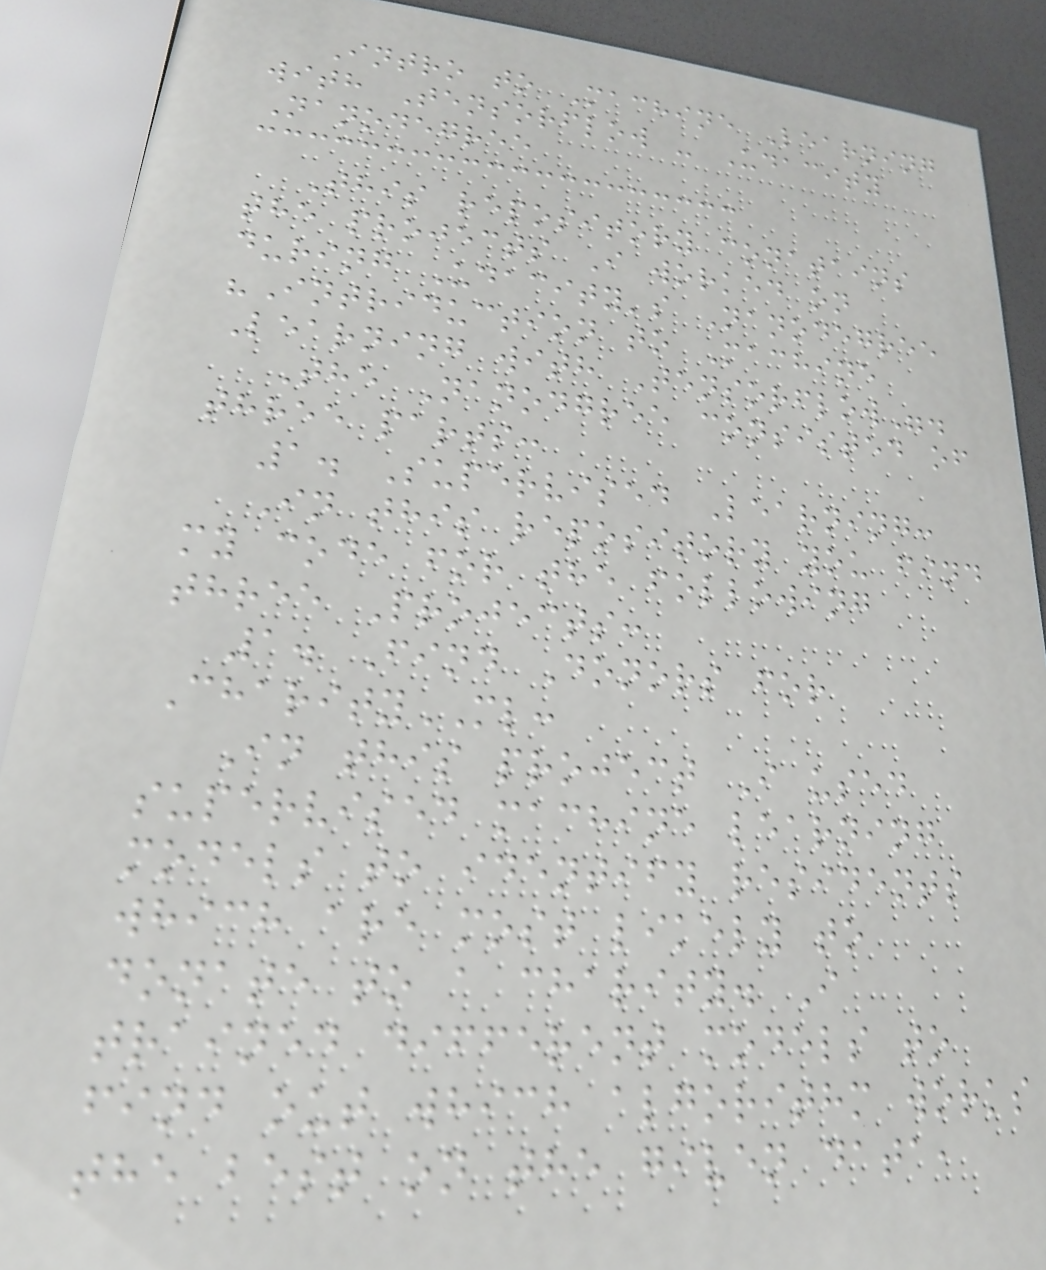Intro to Machine Learning
with Tensorflow - Udacity
Nanodegree
This repository conatains
the projects I worked on
during Udacity's Nanodegree
"Intriduction to Machine
Learning with Tensorflow".
The Nanodgree consisted of
three parts:
1. Supervised Learning:
In this repository you find
my code for the following
three Projects:
1. Find Donors for
CharityML:
In this project I used
supervised machine learning
models to identify residents
which are most likely to
donate to a charity. I
trained different models to
find out which algorithm works
the best on the given data,
